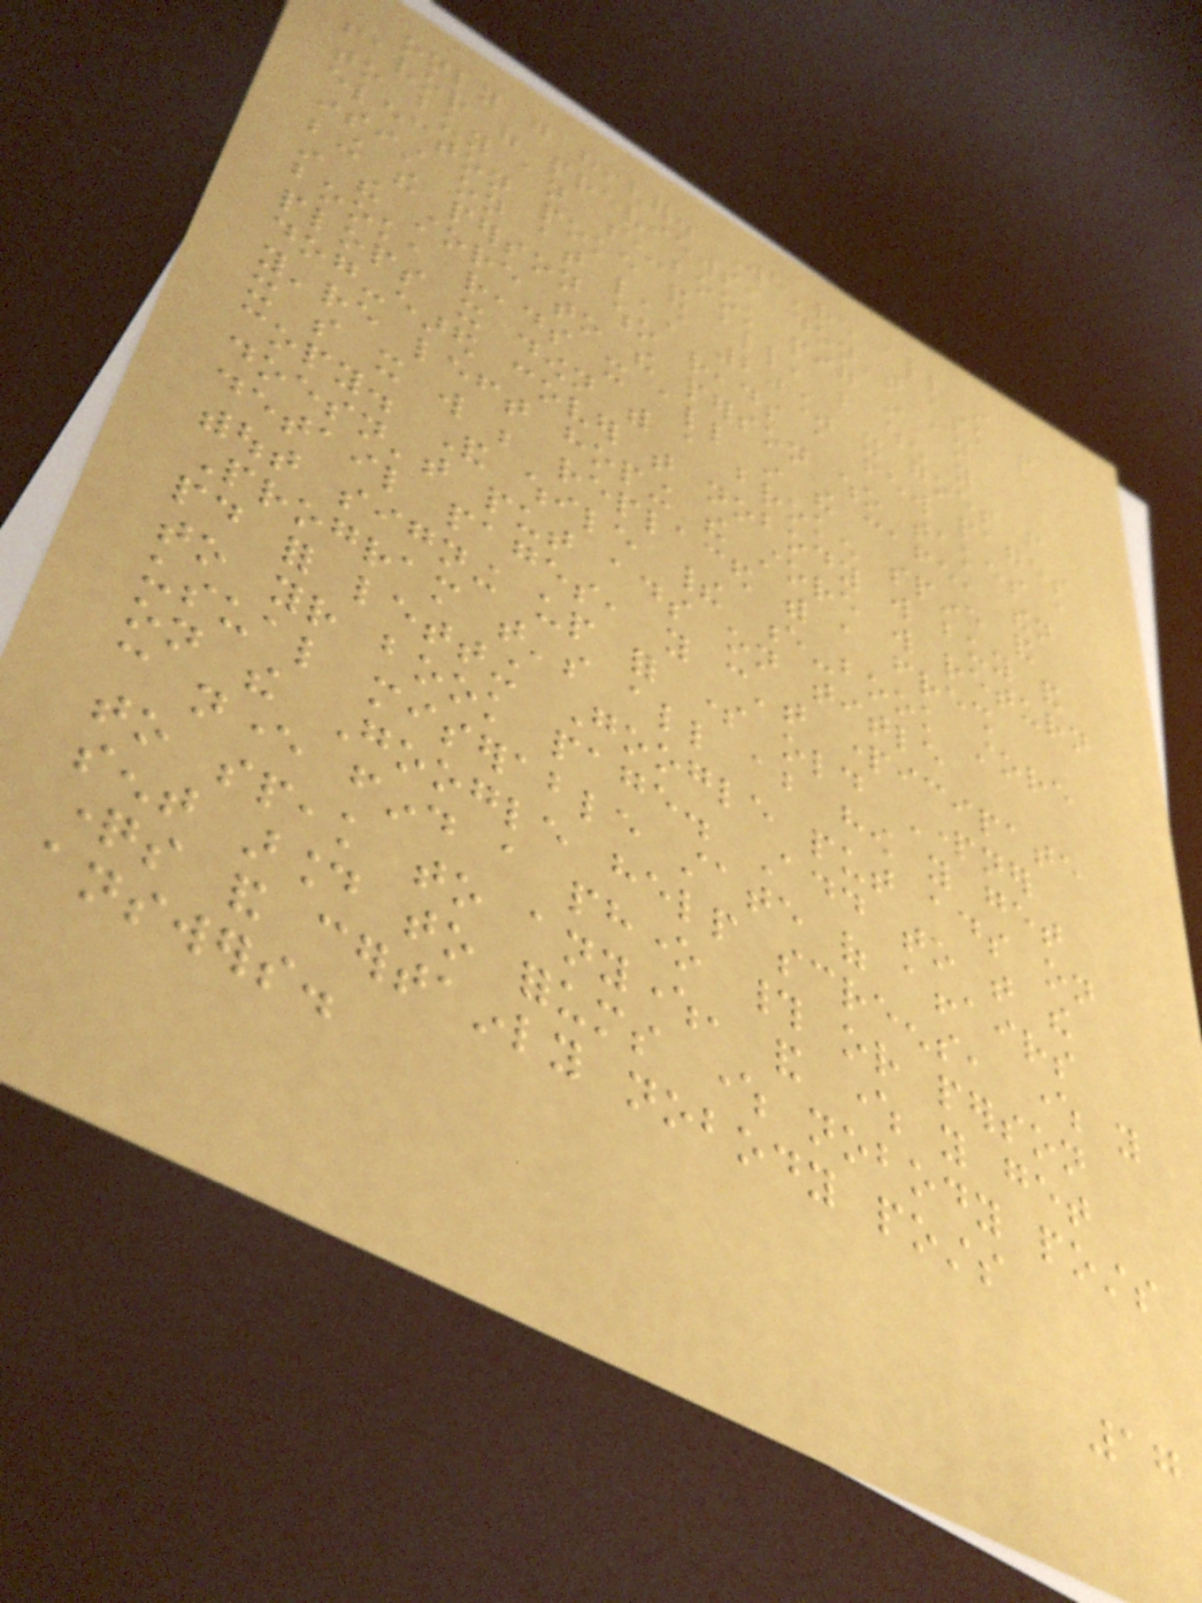only go higher. We're all in
favor of previews, don't ask people
to buy an e-book pig in an
electon poke and all, but when you
insist on at least 20% it goes from
being the person who reads a few pages
in the store to the person who takes a
book, reads it all in the cafe, then
plops it down with a broken spine and
dog-eared cover that nobody will buy and
you're left hoping the store will return
it so it will be replaced with a fresh
copy. And while their e-book store
doesn't put ads on title
detail pages, you can't participate
without signing up for some old Partner
Program that's all about how you get
paid for letting Google put ads on
to your book page. Add to that the
usual miserable state of affairs
on the Google help screens, where you
can never find a phone # or person
to speak to anywhere, and where you get
sent around to forums where nobody posts
questions and certainly nobody posts
answers.
17
